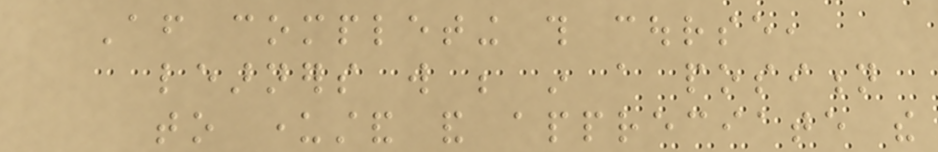After completing this course,
learners will be in a position
to understand and appreciate the
